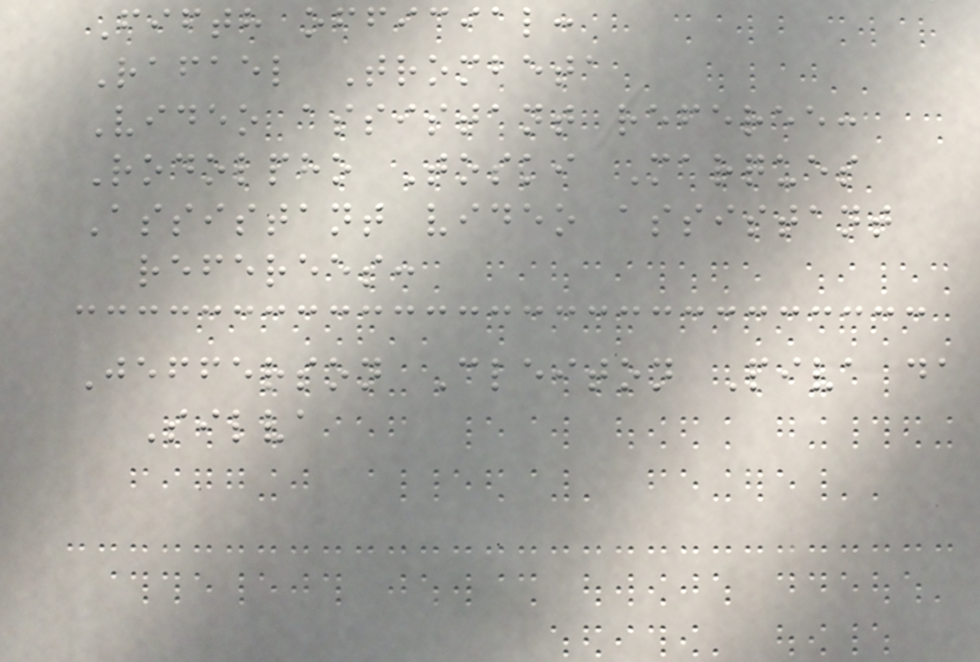Fifth official:
Rafael Trombeta
Video assistant referee:
Rodolpho Toski Marques
Assistant video assistant
referees:
Jefferson Cleiton Piva da
Silva
